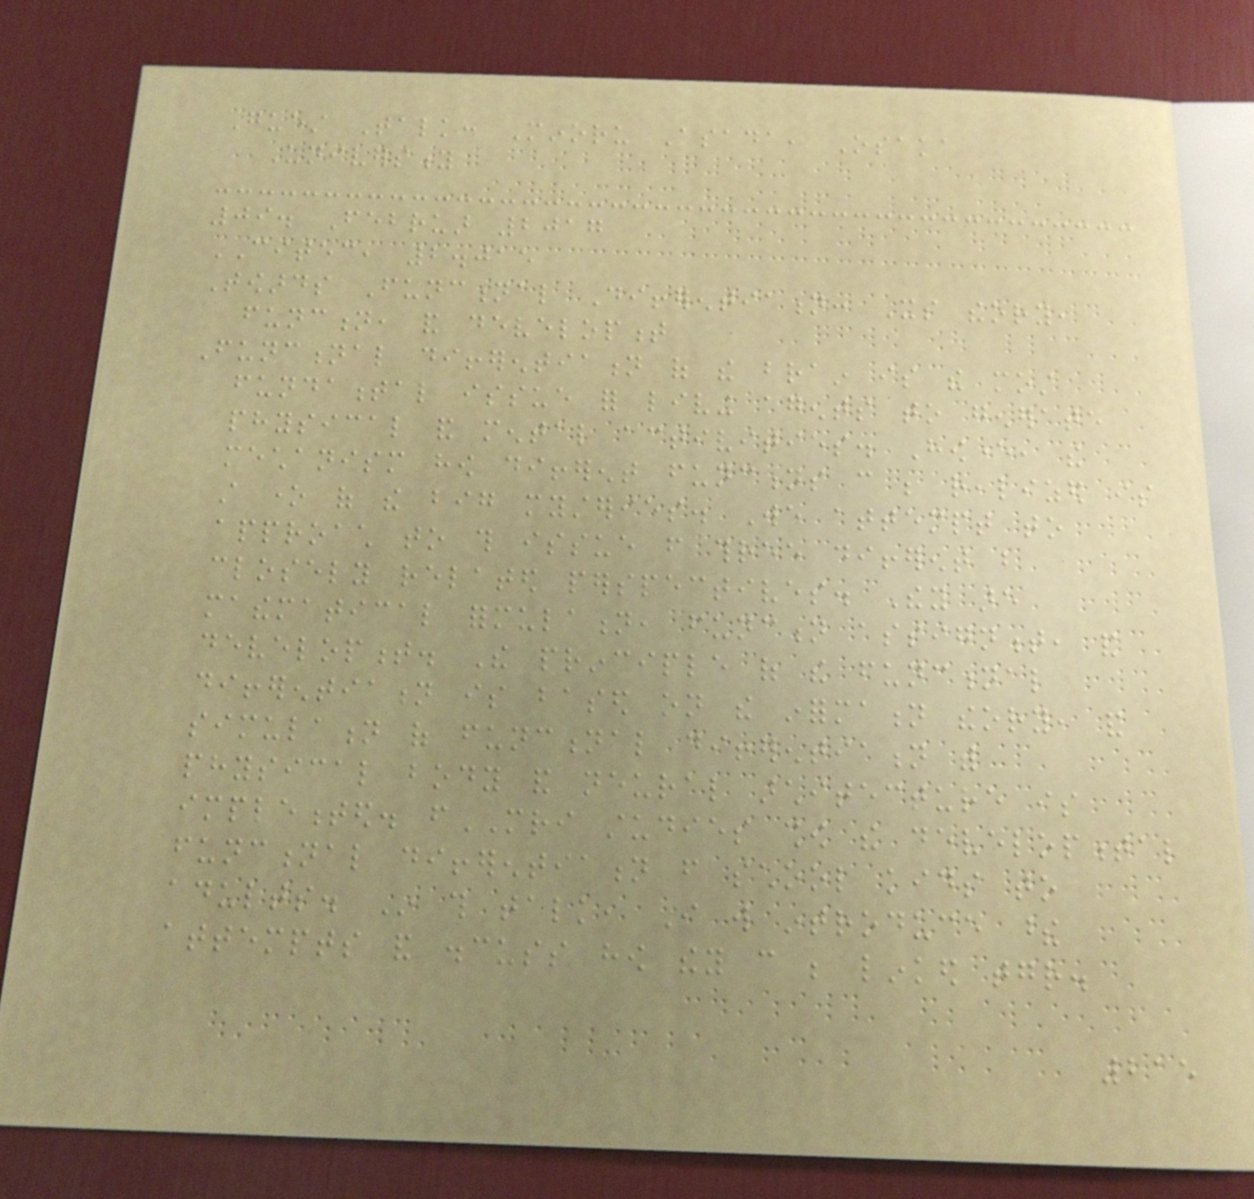Guest Talk: Minoru Asada, Osaka
University
09. Februar 2017
CITEC, 2.015
Towards Functional Differentiation: Its theory,
function, and development
Functional differentiation of the brain is the most
fundamental issue for living agents to generate
physical and mental activities. However, the
mechanism how different functions can be realized is
still one of the big mysteries. We attempt to
approach to this issue from three different but
closely related perspectives. They are
mathematical formulation, function assignment, and
development. The principle of the functional
differentiation is based on the information theory, and
simulation of functional differentiation with
physical body and neural architecture is
implemented. fMRI studies show the developmental
functional differentiation from school kids to
adults. In this talk, I will introduce these
attempts and discuss how they can be linked together.
215
